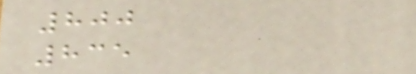800
835
